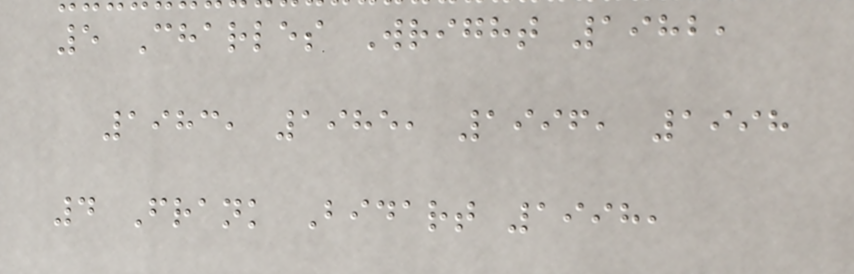5 Charles Wright 1982,
1983, 1985, 1996, 1998
4 Frank Bidart 1998,
